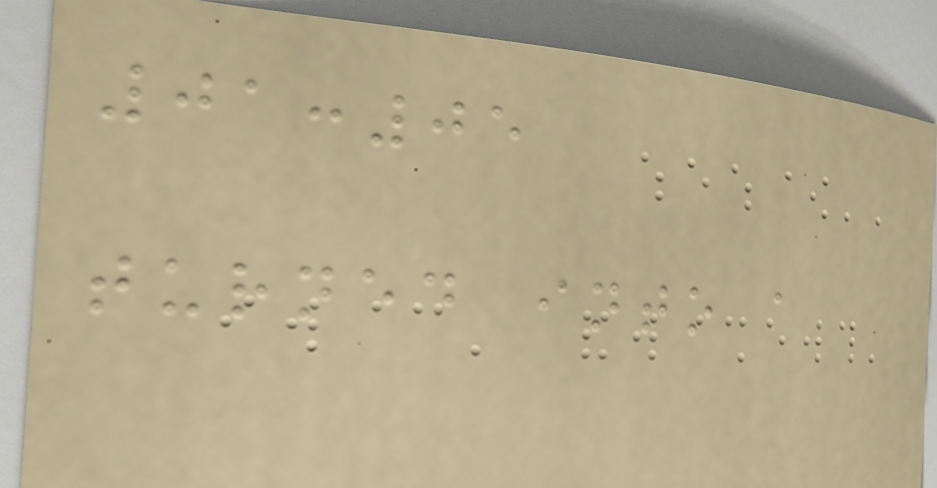01:05
turned into a
